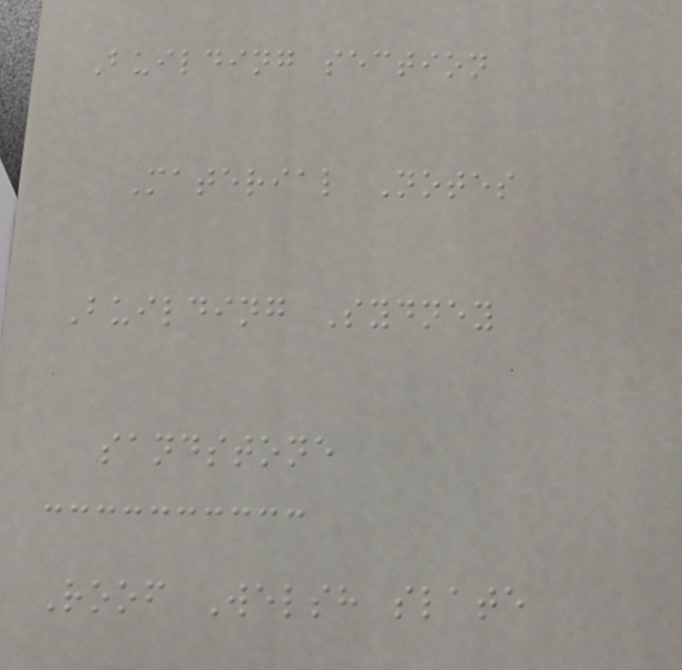Building section
Material Notes
Building Sydney
sandstone
Roof Welsh slate
